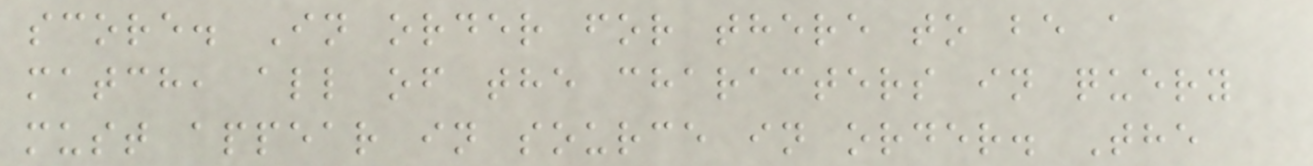score. In order for there to be a
match, all of the characters in query
must appear in source in order. The
